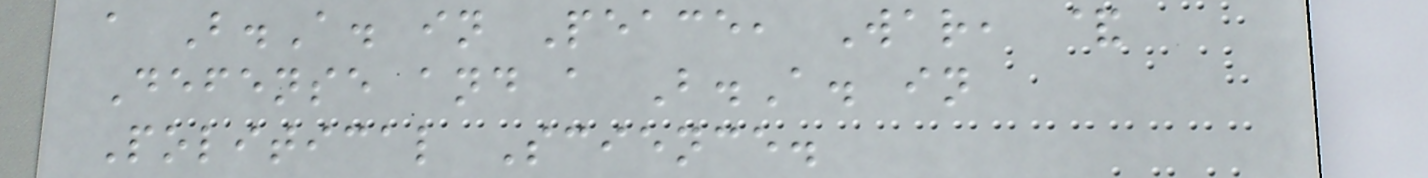a B.A. in Peace, War, &
Defense and a B.A. in
Political Science.
